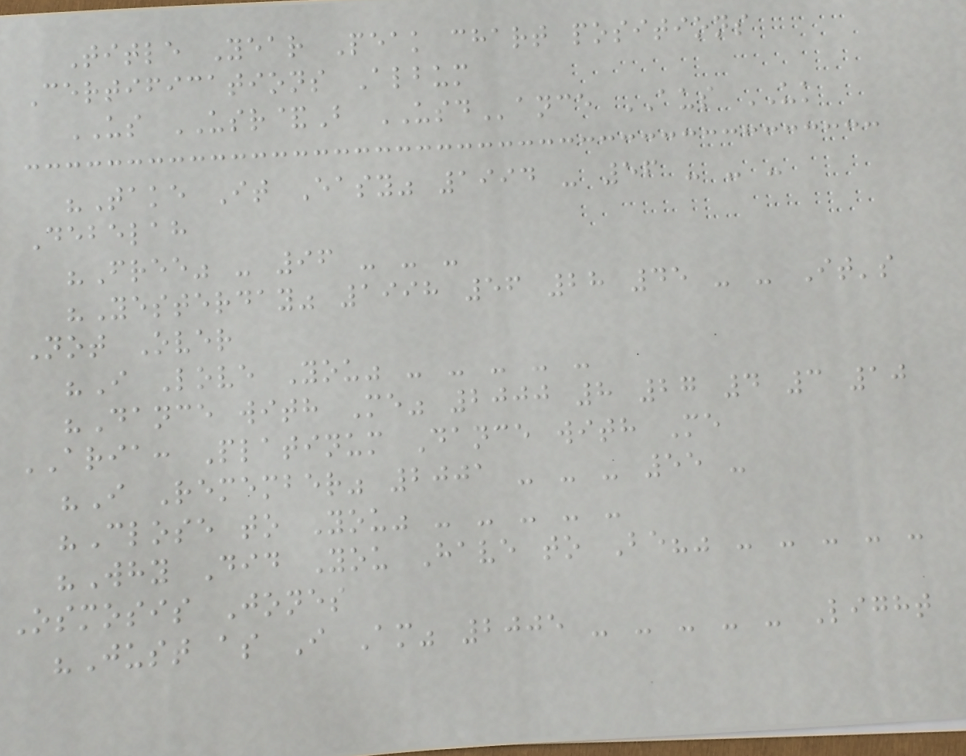Title Year Peak chart positions
Certifications Album
US USR&B USDance AUS UK
"Take It Easy" 1994 - 56 - - -
Debelah
"Free" - 96 - - -
"Yesterday" 1998 56 28 45 - - It's
Not Over
"I Love You" - - - - -
"Dance with Me" 2000 8 27 4 3 10
ARIA: Platinum Dance with Me
"I Remember" 2001 - - - 55 -
"Close to You" - - - - -
"Why Did You Have to Be?" - - - - -
Osmosis Jones
"Just as I Am" 2005 - - - - - Light
